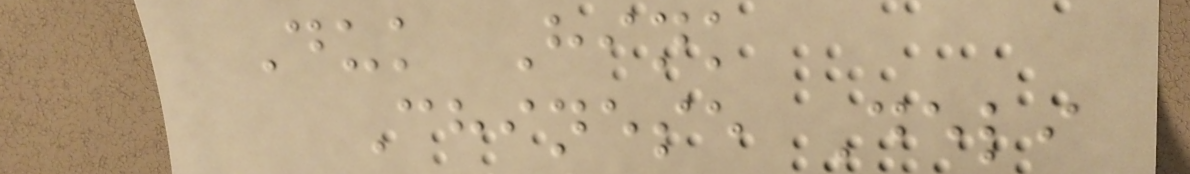Duk Hink
Chinese Deli
